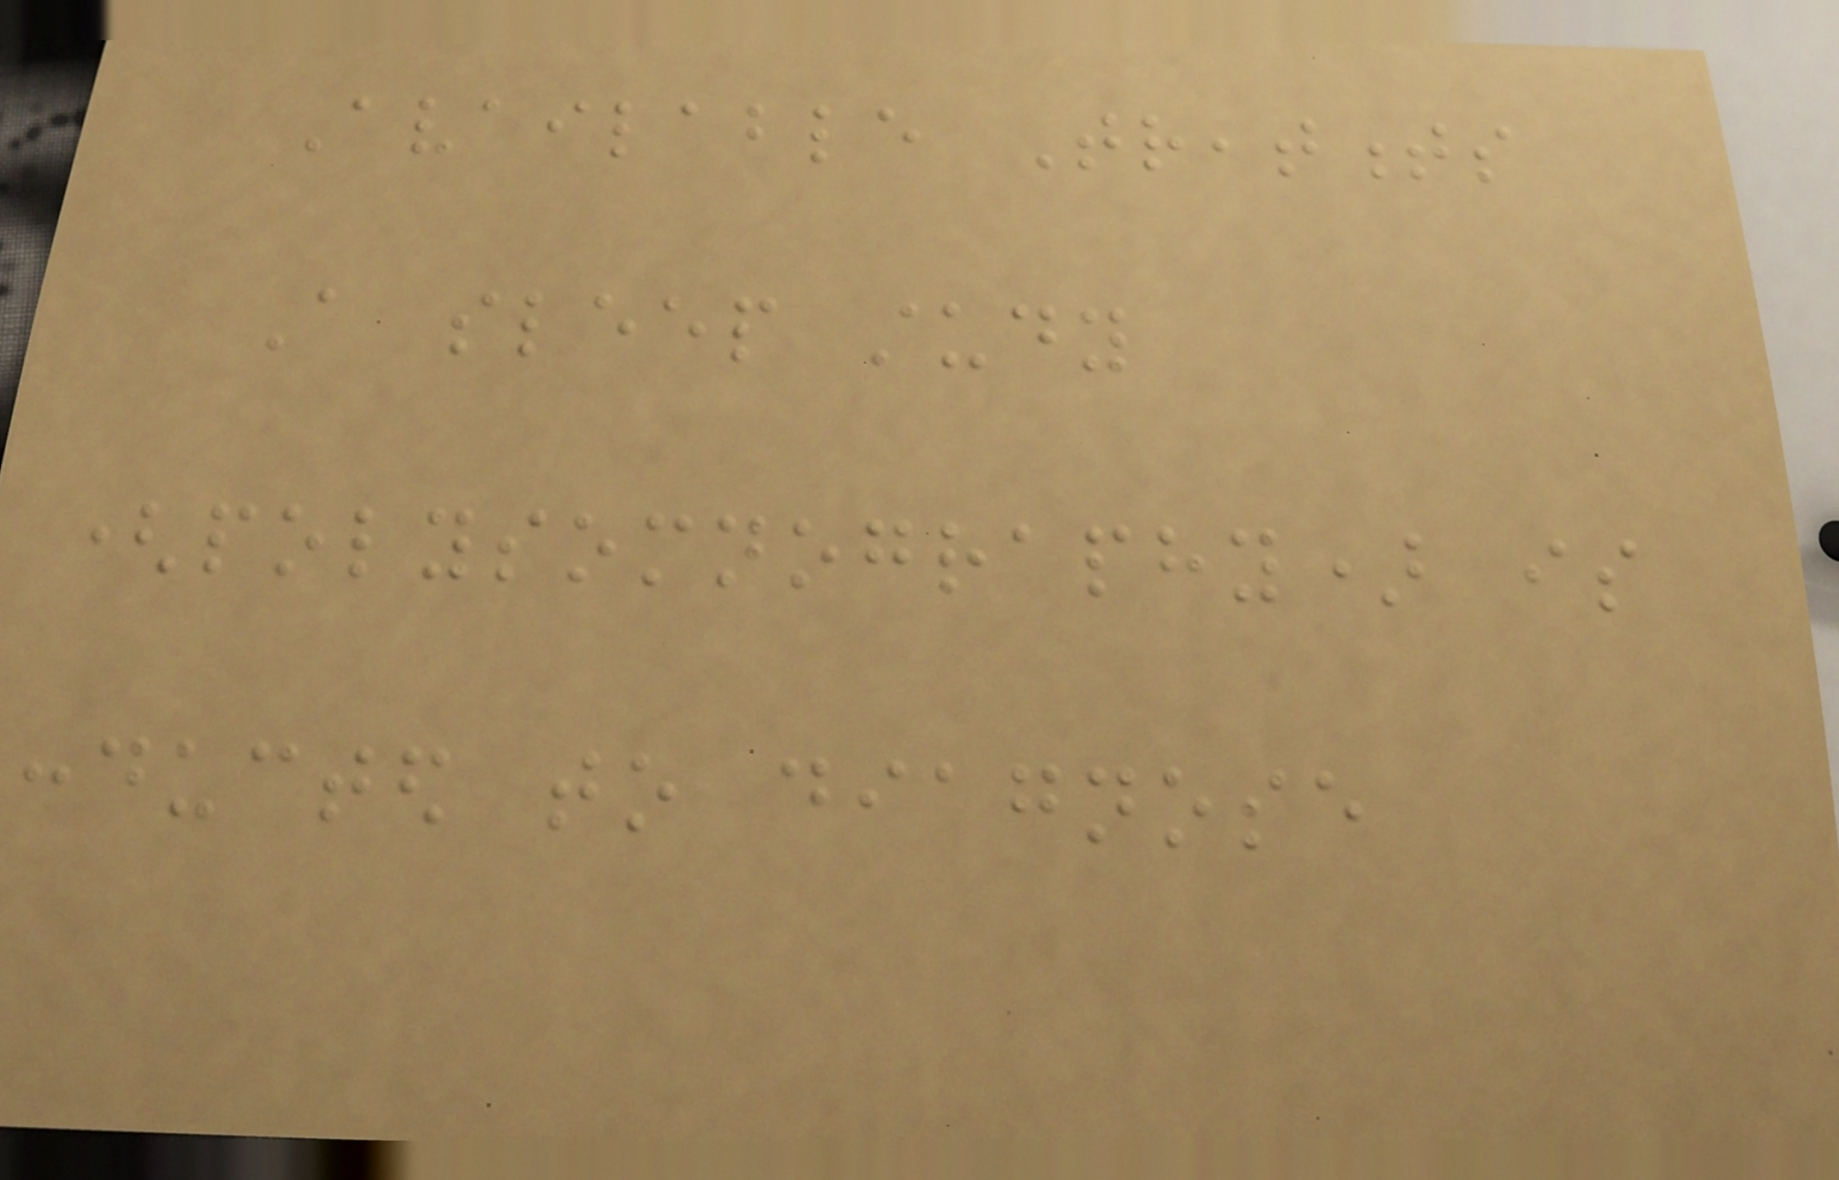Available Treatments
A sleep study
(polysomnography) is
conducted to diagnose
